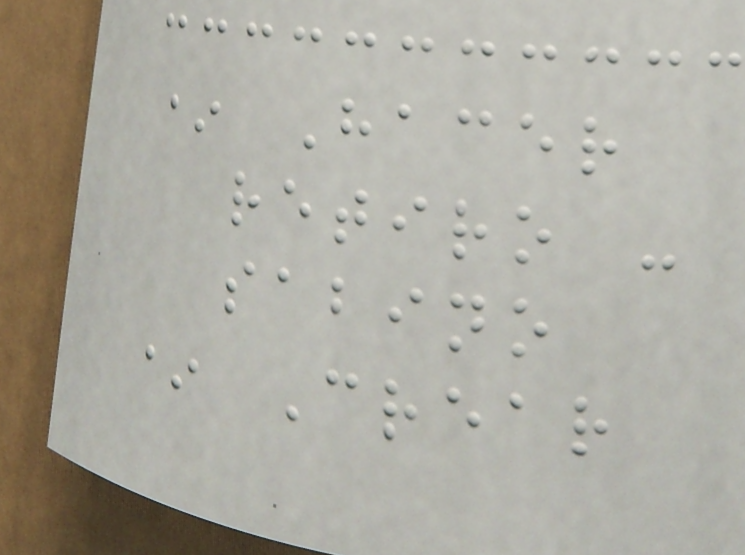* Hacer
retiro -
sabino
* Crear
